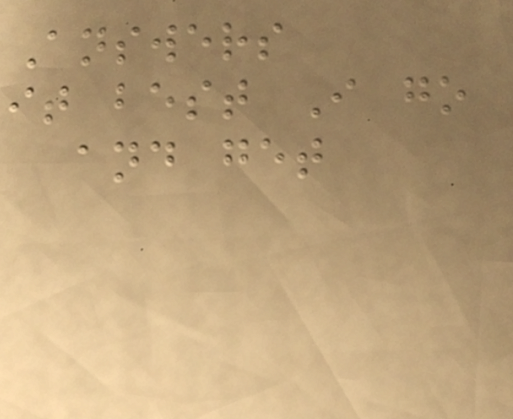Answers
it best I go
and get
